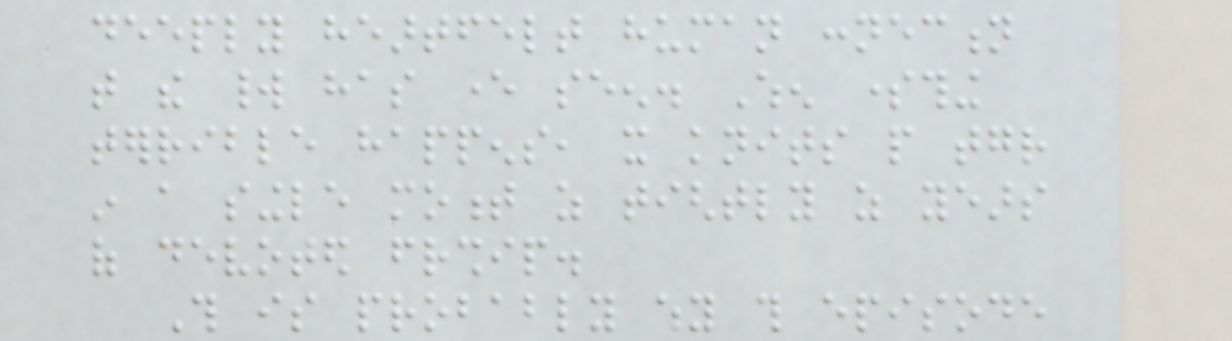deeply heartfelt human connection
that the world has ever seen. When something
terrible happens, it knits people together
in a single moment as tightly as years
of devoted friendship.
This is probably why this episode
